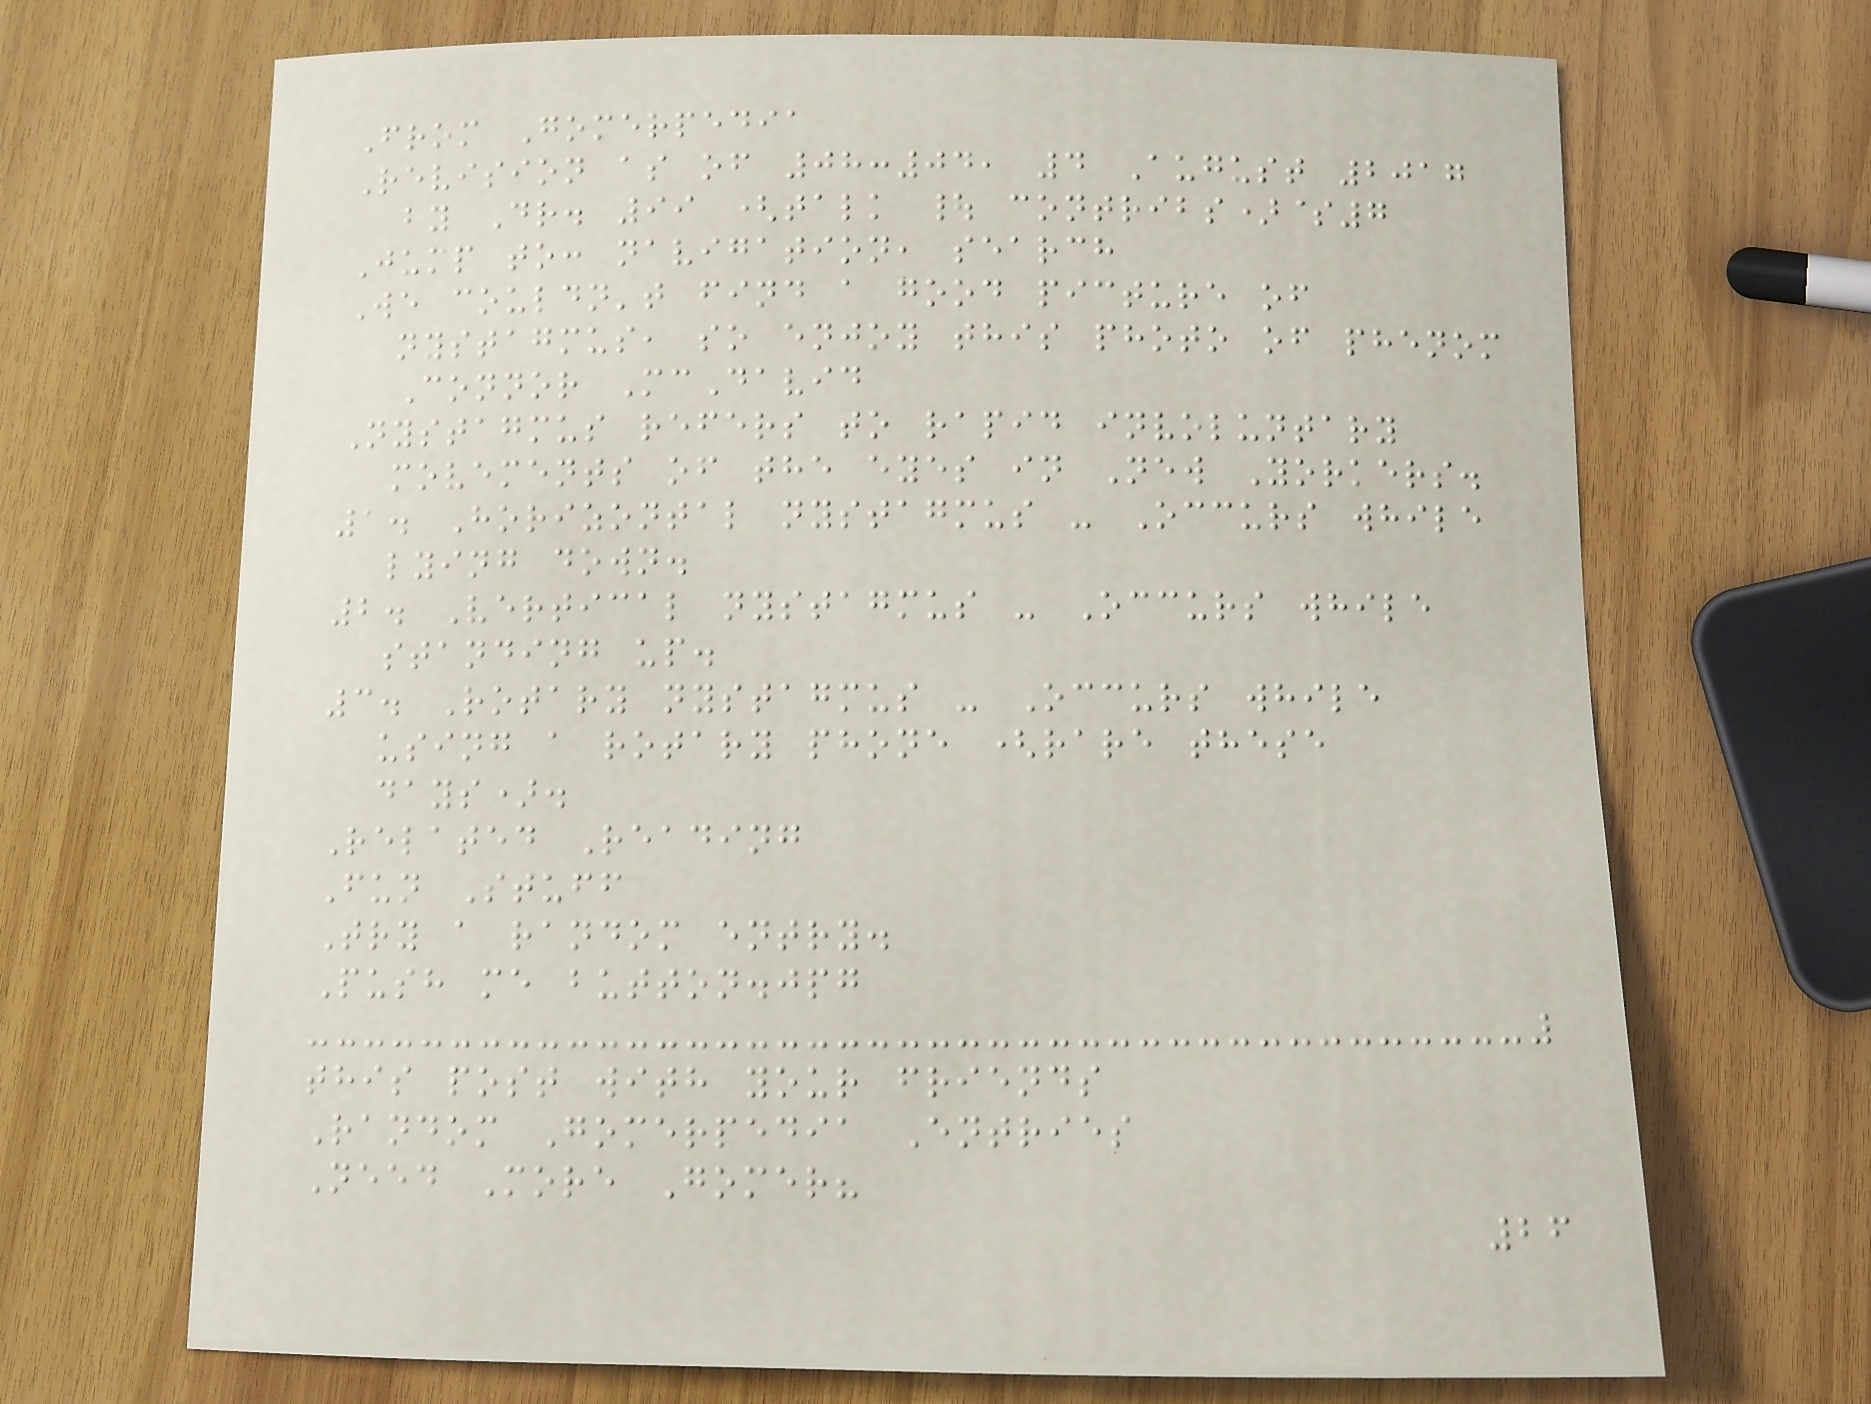From Gomerpedia
Revision as of 08:04, 4 August 2017
by Dr. 99 (talk | contribs)$7
Jump to: navigation, search
We couldn't find a good picture of
nystagmus, so enjoy this photo of phenom
Connor McDavid
Nystagmus refers to rapid involuntary
movements of the eyes in New Yorkers.
1. Horizontal nystagmus - Occurs while
lying down.
2. Vertical nystagmus - Occurs while
standing up.
3. Rotary nystagmus - Occurs while
using a rotary phone (rare these
days).
Related Reading
Fun Stuff
Try a random entry.
Push me button.jpg
this post with your friends
Random Gomerpedia Entries
Need More Gomer?
26
